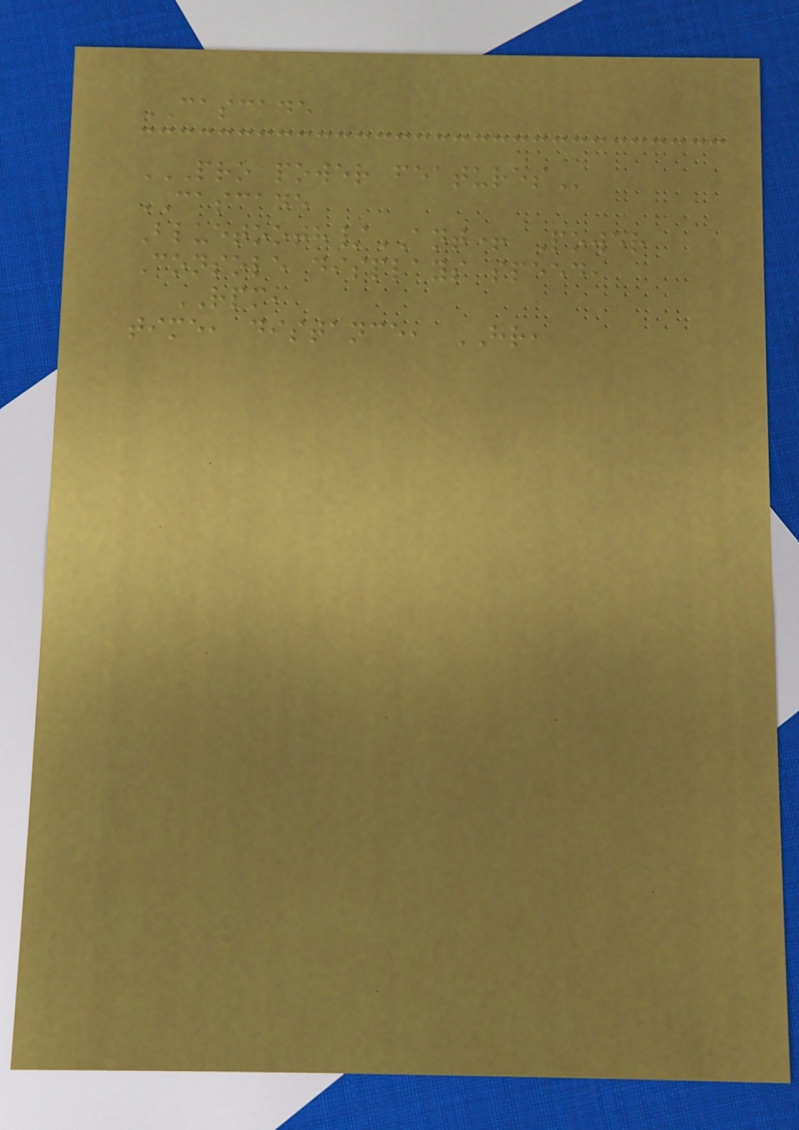CASCADE
PRO POWER FEATURES
CASCADE
Bluetooth/ANT+ Power
Console displays speed,
RPM,
time, distance, HR,
